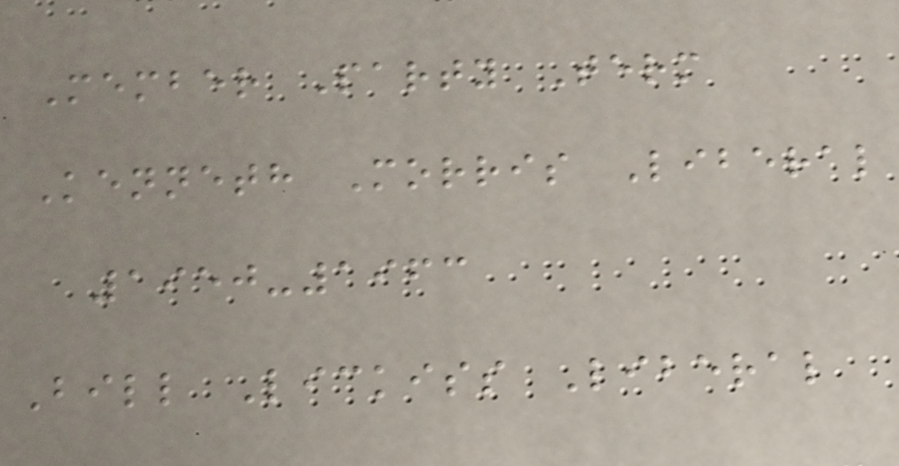Member Party Term
Kenneth Morris Liberal
1950-1963
Bill Lickiss Liberal
